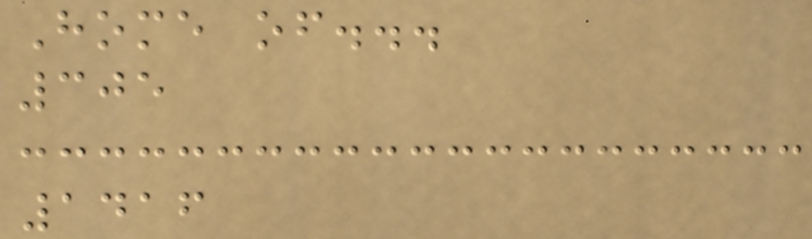Home of...
305
1416
